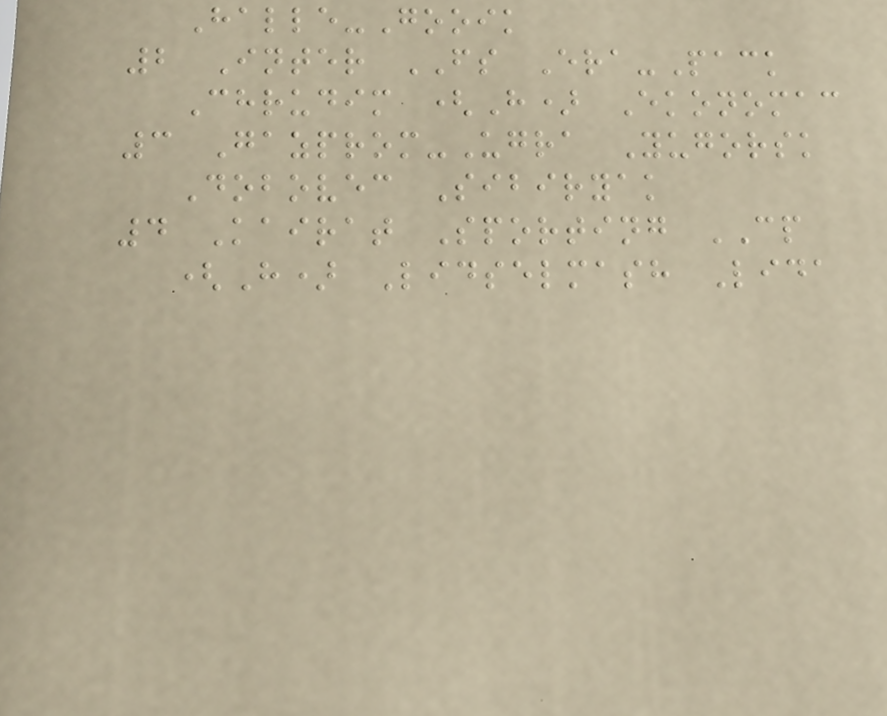Halle-Gooik
2 Inter FS Era-Pack
Chrudim (H) Ekonomac
3 Gazprom-Ugra Yugorsk
Dobovec Sibiryak
4 Kairat Sporting CP
(H) Lidselmash Lida
